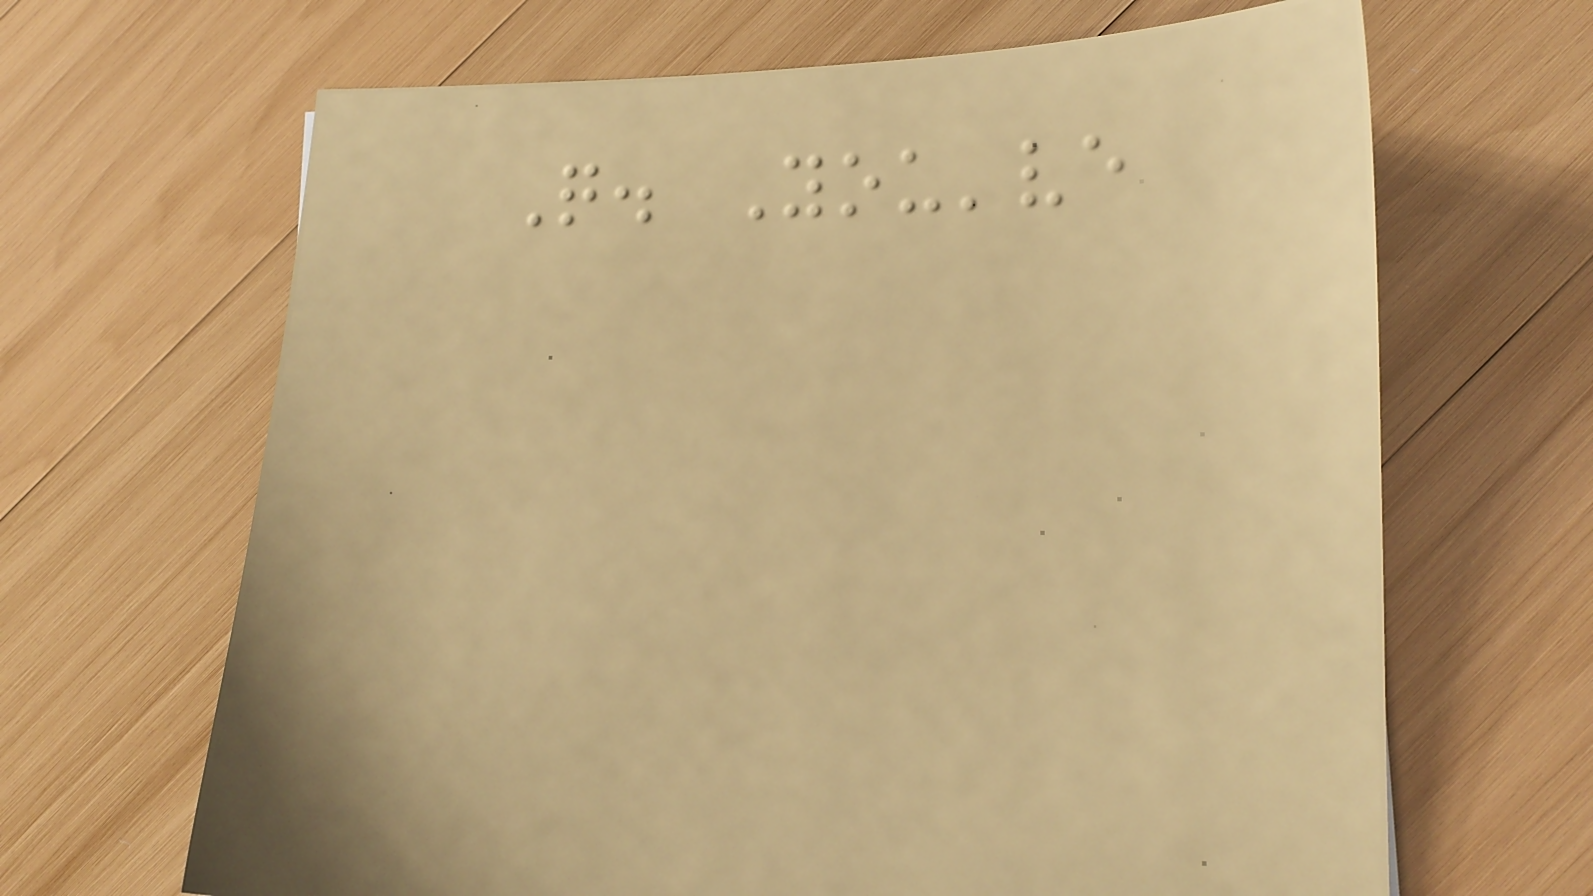Q. You've
